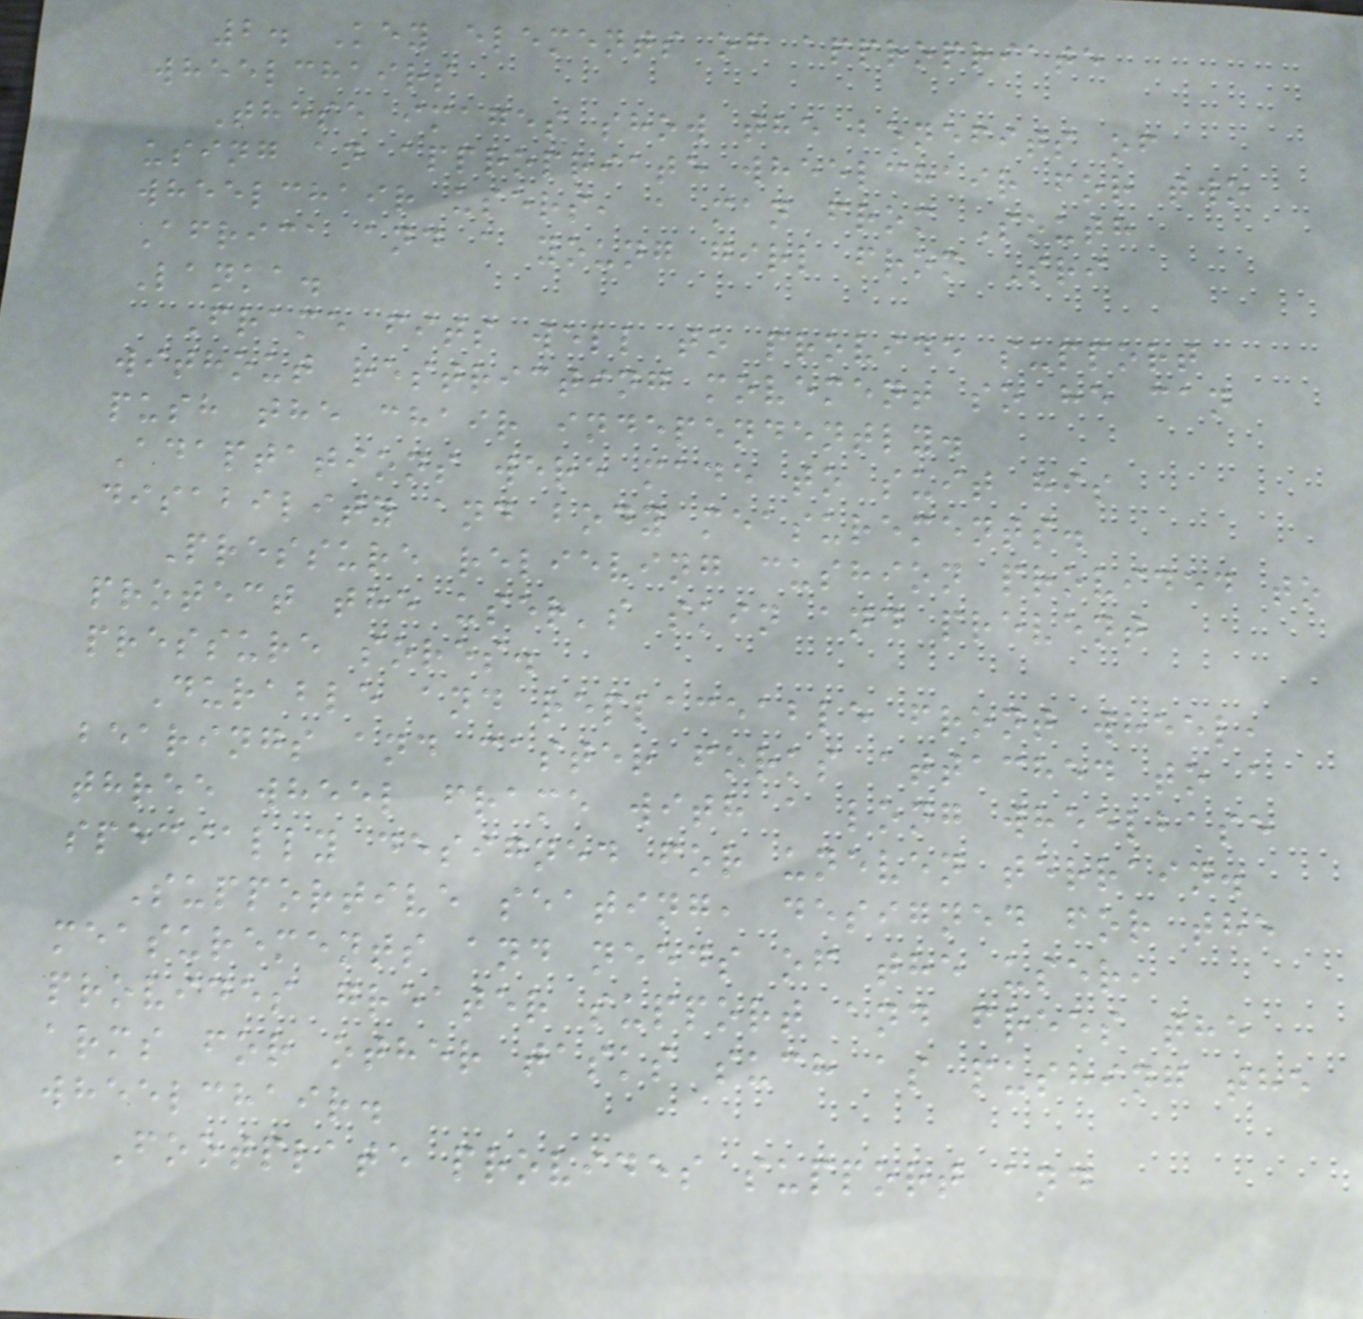2. Key elements of appropriate
wheelchairs
These images show the benefits of
using an appropriate wheelchair for two
wheelchair users, a man from South
Africa and a young girl from Sri
Lanka.
Frame fits well to provide support
without restricting movement so he can
push the chair independently.
Adaptations were made to suit his
disability and body measurements.
Pressure relieving cushion provided to
protect the user's skin and prevent
pressure sores.
Durable and replaceable front wheel,
bearings and caster forks attached to a
three wheel frame with a long wheelbase
specially designed for uneven terrain.
Supportive seating, designed for the
measurements and needs of the user,
provides greater support and frees the
arms for other tasks such as pushing the
wheelchair.
Footplate provides support and
